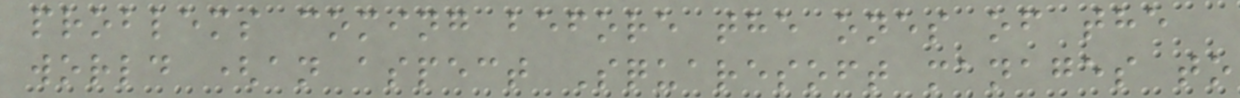problems coming before the ones of the
world (an aspect Squaresoft manages to
